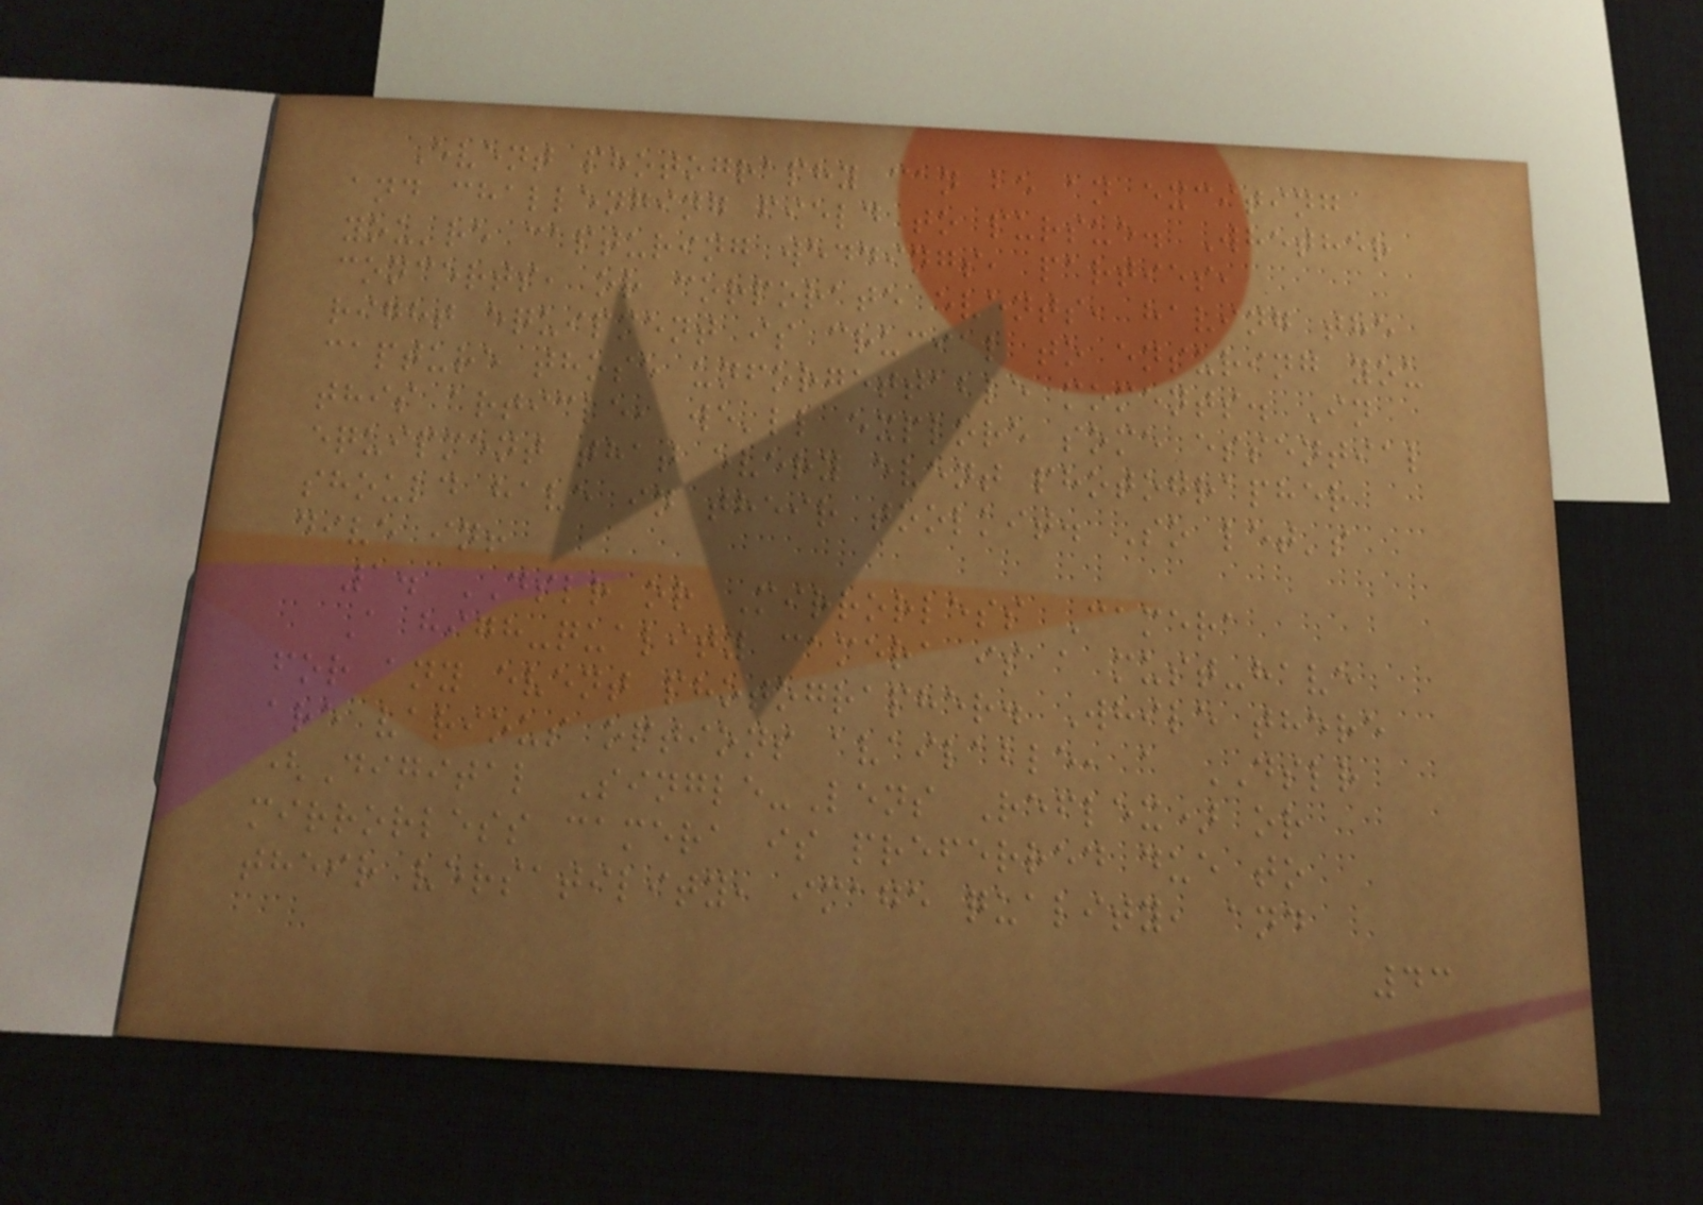Event photography can be an exciting
and challenging field to pursue. Whether
you're capturing weddings, parties,
concerts, or corporate events, having the
right equipment is crucial to ensuring you
capture those unforgettable moments. In
this article, we'll explore some essential
equipment that every event photographer
should have in their toolkit. So let's
dive in!
1. DSLR or Mirrorless Camera
A high-quality camera is a must-have
for any event photographer. While there
are various options available, a DSLR
(Digital Single-Lens Reflex) or
mirrorless camera is preferred due to
their versatility, image quality, and
43
